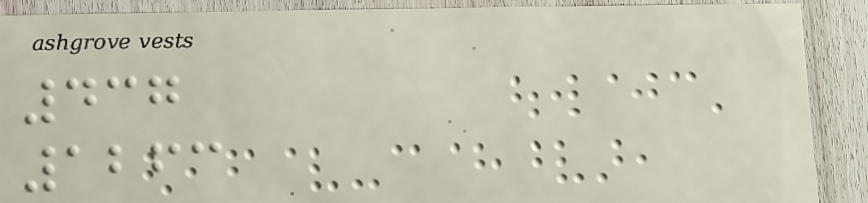437
1263
